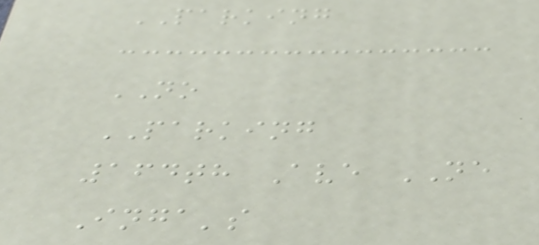PARKING
NO
PARKING
164th Ave NE
Inga's
